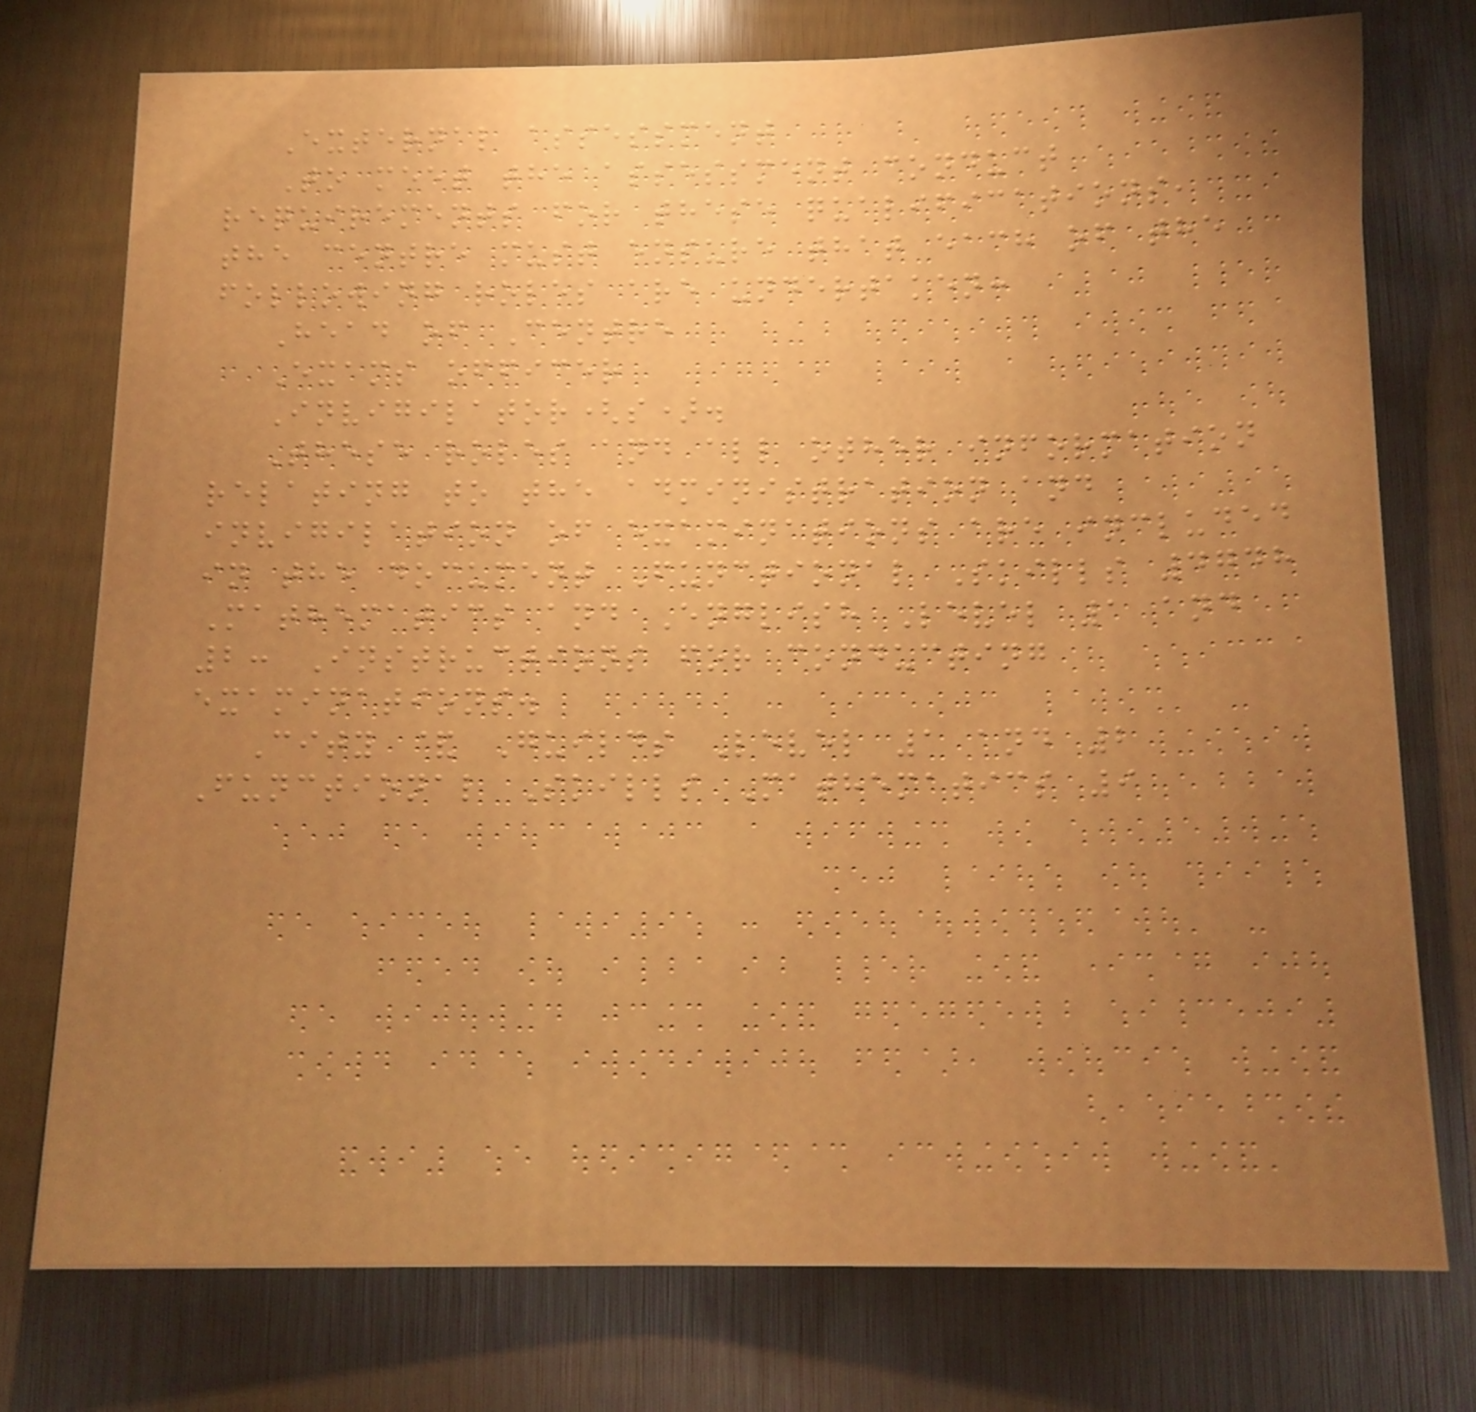External assessment
To meet the assessment conduct
requirements for these qualifications,
the centre must ensure that each of the
following roles are undertaken:
Head of Centre
Exams officer
Invigilator(s).
These roles and all other information
relating to the administration and
invigilation of examinations are included
in the document Functional Skills 4748
Mathematics and English Level 1 and
2: Instructions for conducting
examinations.
City & Guilds Level 1 and 2
Functional Skills Mathematics 9
